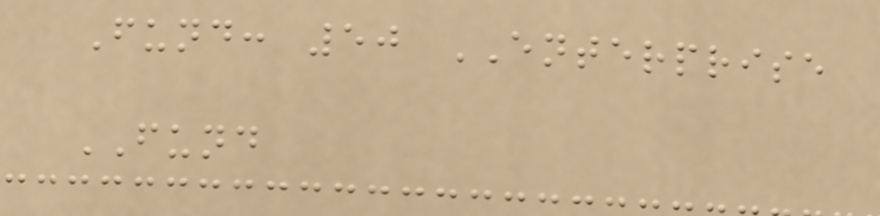Fund: 50 ENTERPRISE
FUND
